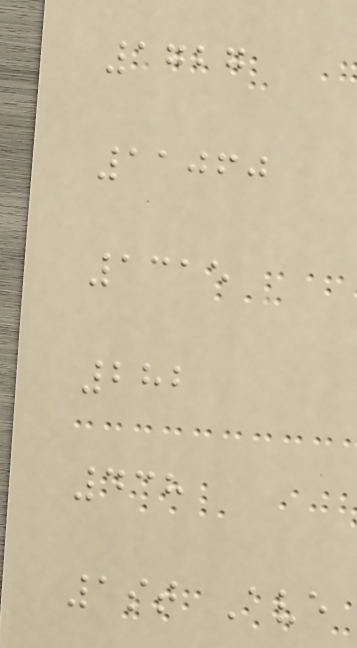1727
11060
1315
282
438
1st Ave
